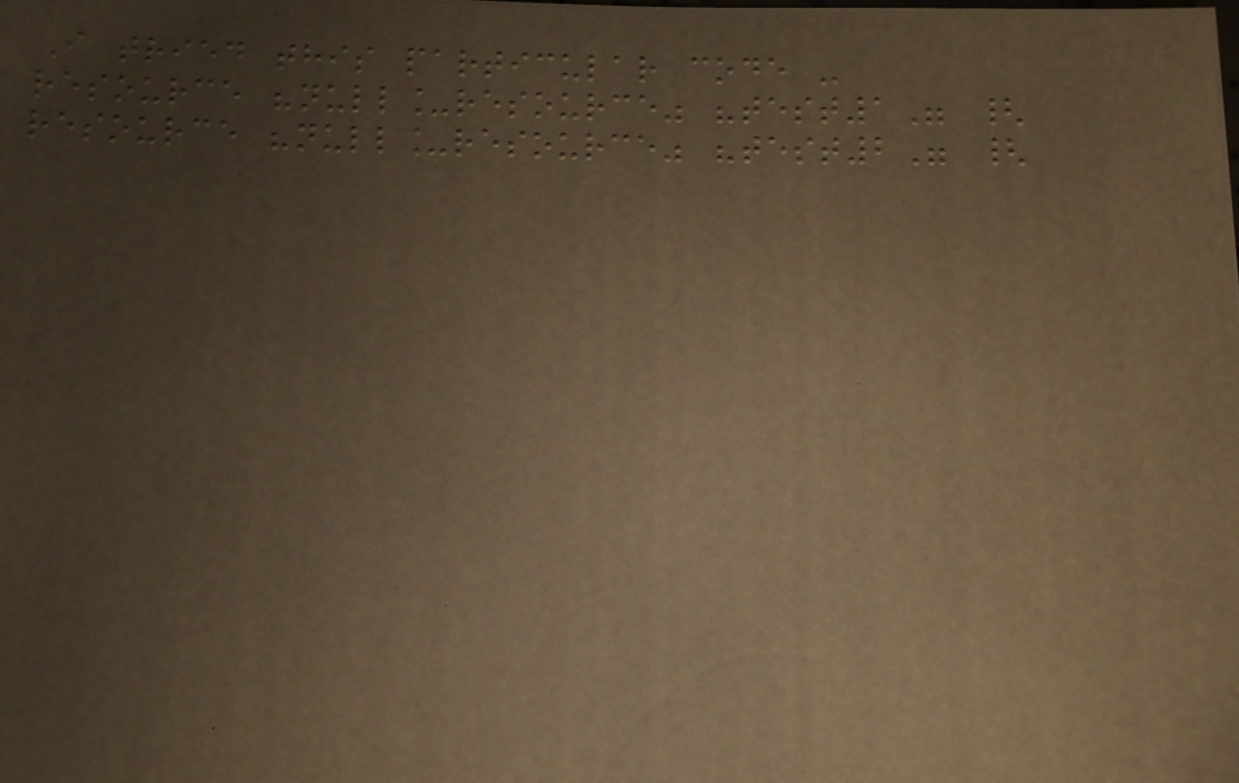I tried this particular code -
resource "null_resource" "test1" {
resource "null_resource" "test2" {
